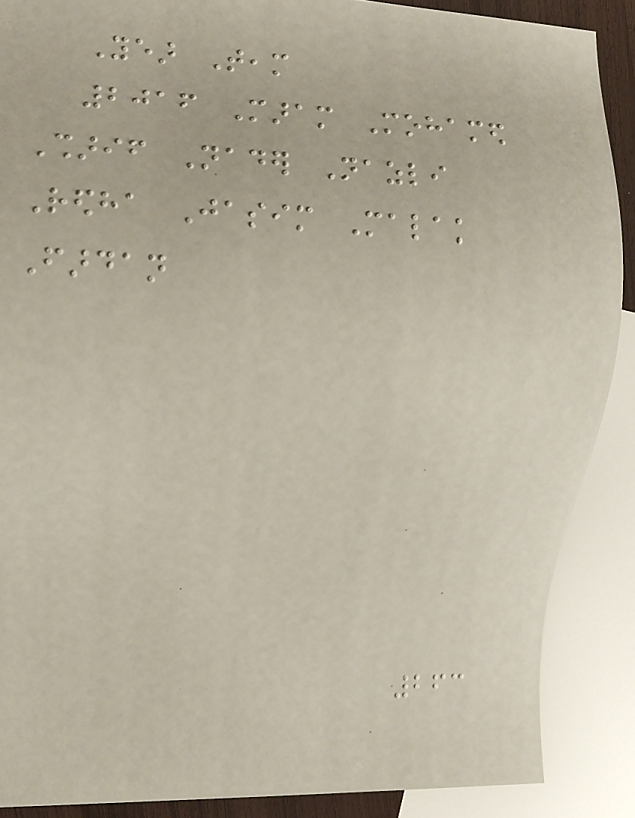Year Team
2016 Maram Mohamed
Sharif Nader Nazli
Redha Jasim Malak
Fardan
263
